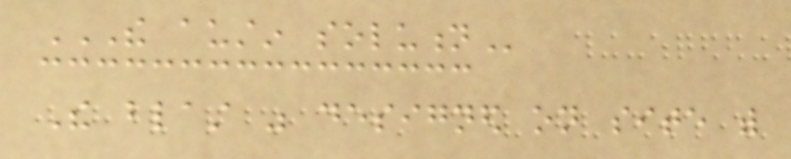THE AUSTIN SOLUTION
The blast was designed on site with
